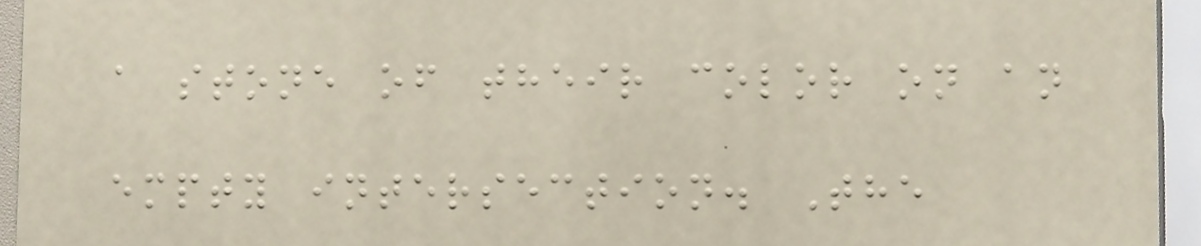a stone of their color on an
empty intersection. The
